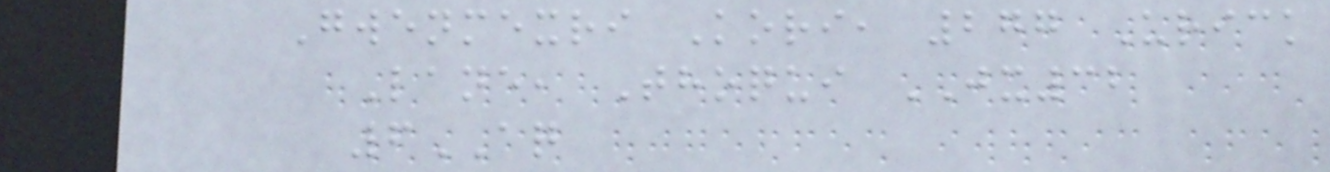Gwenmexri Kori, 277 Urick
Lane, Thoqui JX32
6AQ
